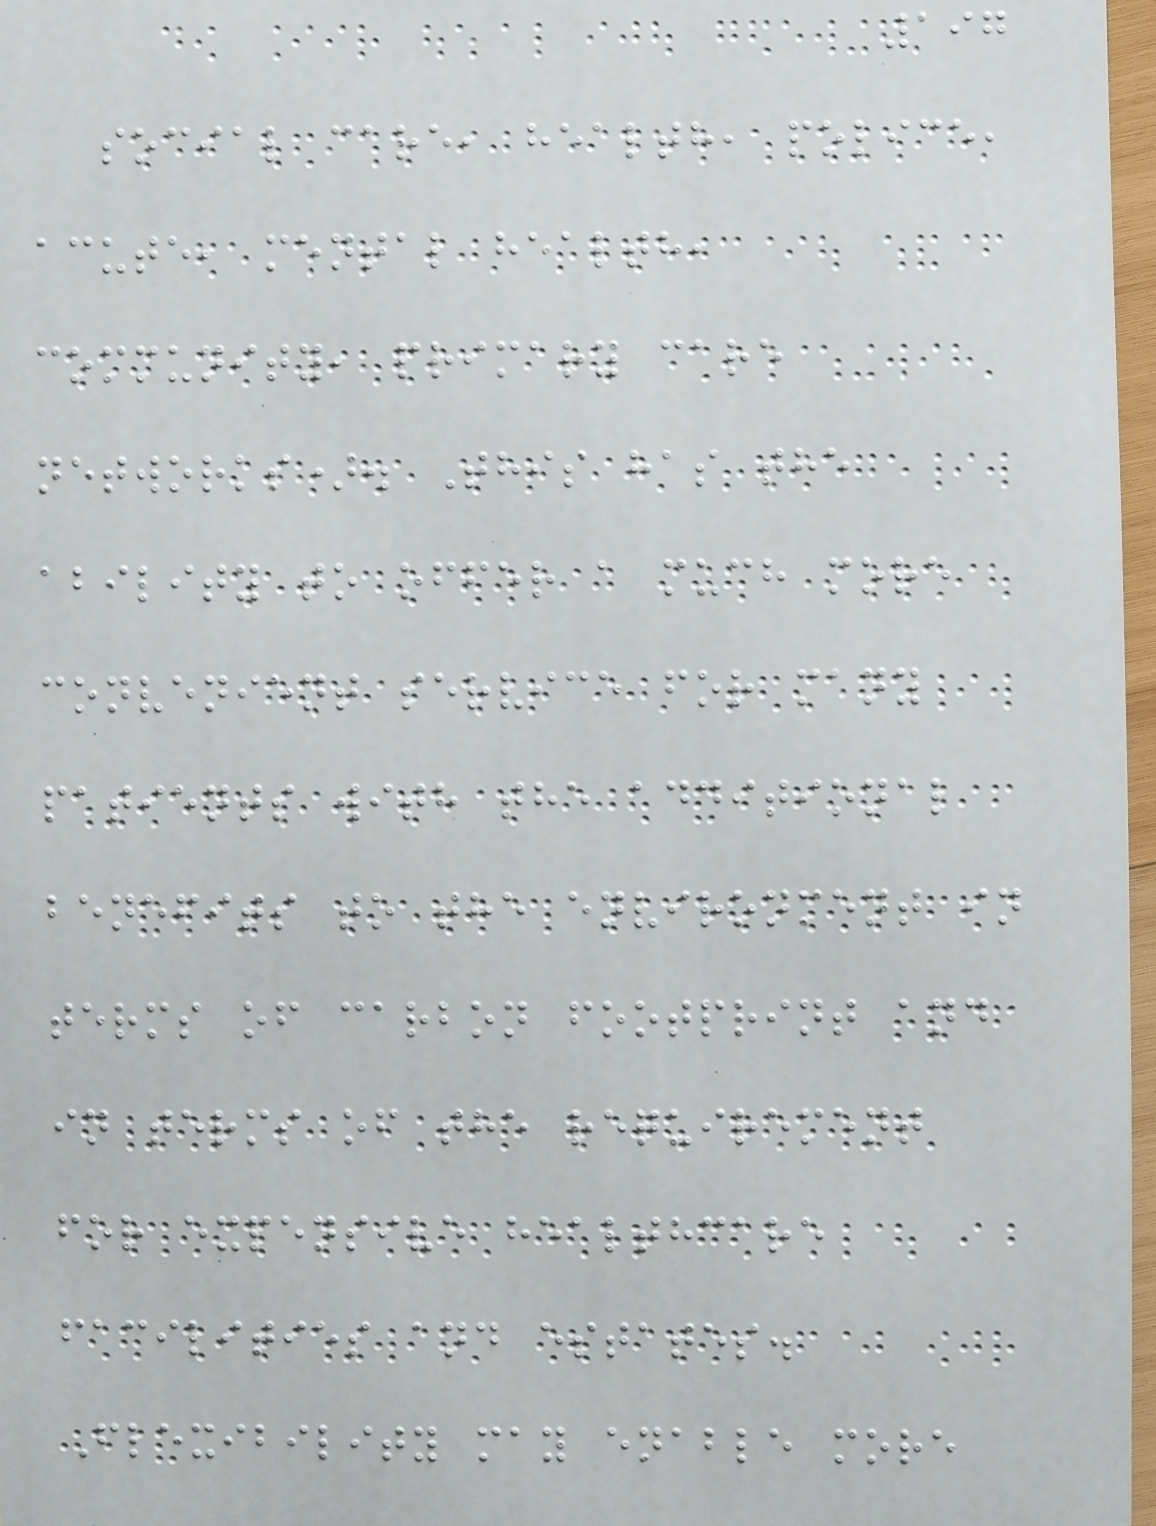197
social care, health, police,
acute, mental health,
community, primary care
networks). This has the
ability to offer a much more
convenient service for many
patients with the additional
benefits to the environment in
terms of carbon footprint and
in terms of the requirement
for expensive healthcare
facilities and estates.
Flexibility may enable more
